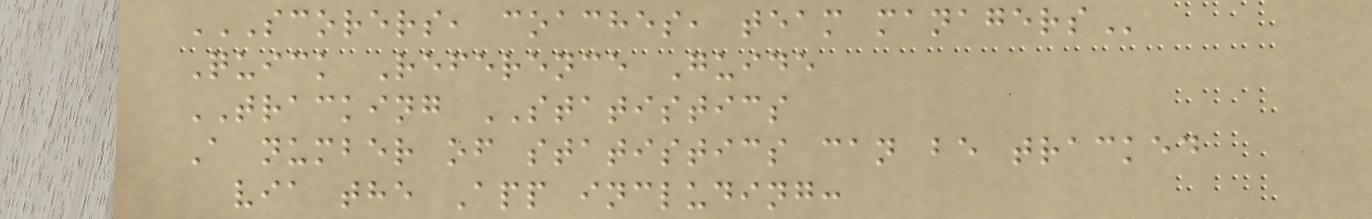SCORERS, COACHES, TEAM MANAGERS
Quick Reference Guide
TRACKING STATISTICS
A number of statistics can be tracked
via the App including:
